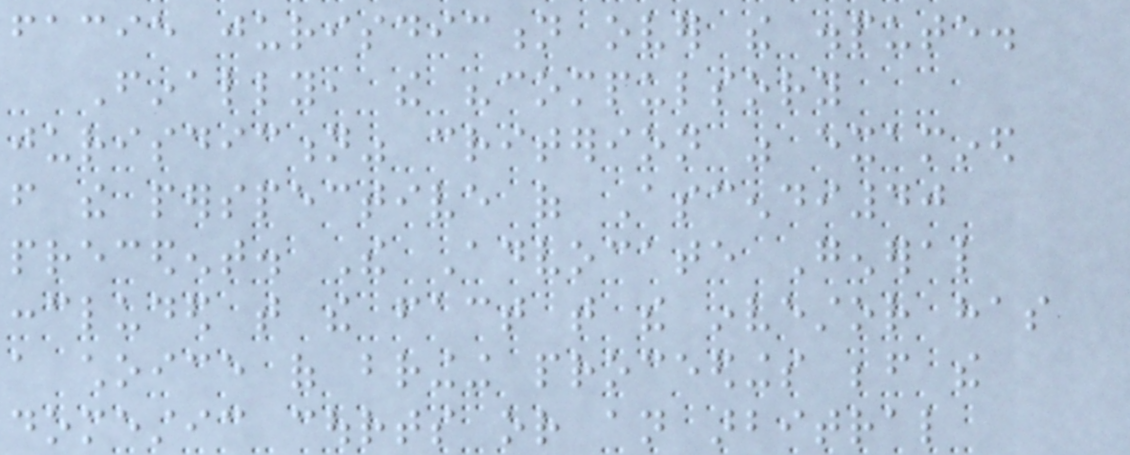facie jurisdiction over the dispute.
Finally, the "compulsory
jurisdiction" criterion was examined
from the perspective of Ascendi40
precedent. The Advocate General
concluded that the fact that the investor has
a choice of bringing proceedings before the
domestic courts or an arbitral
